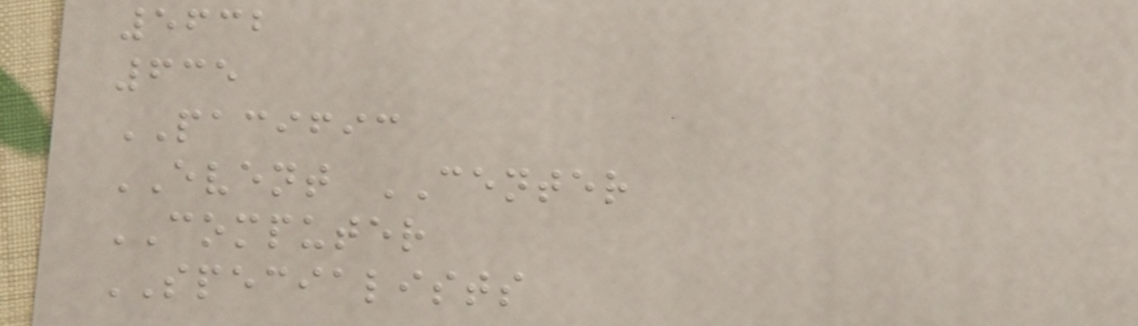5632
635
PACIFIC
EVENT CENTER
COMPUTER
SPECIALISTS
